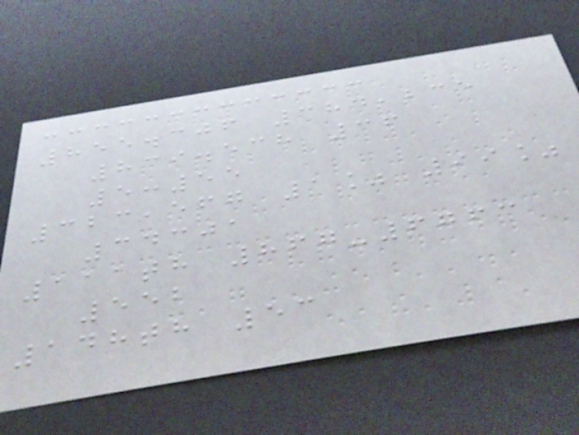855.306 384,235
839.538 36
5:55
323,567 1% 99%
34301
111th 867-6763
552
148th 53
